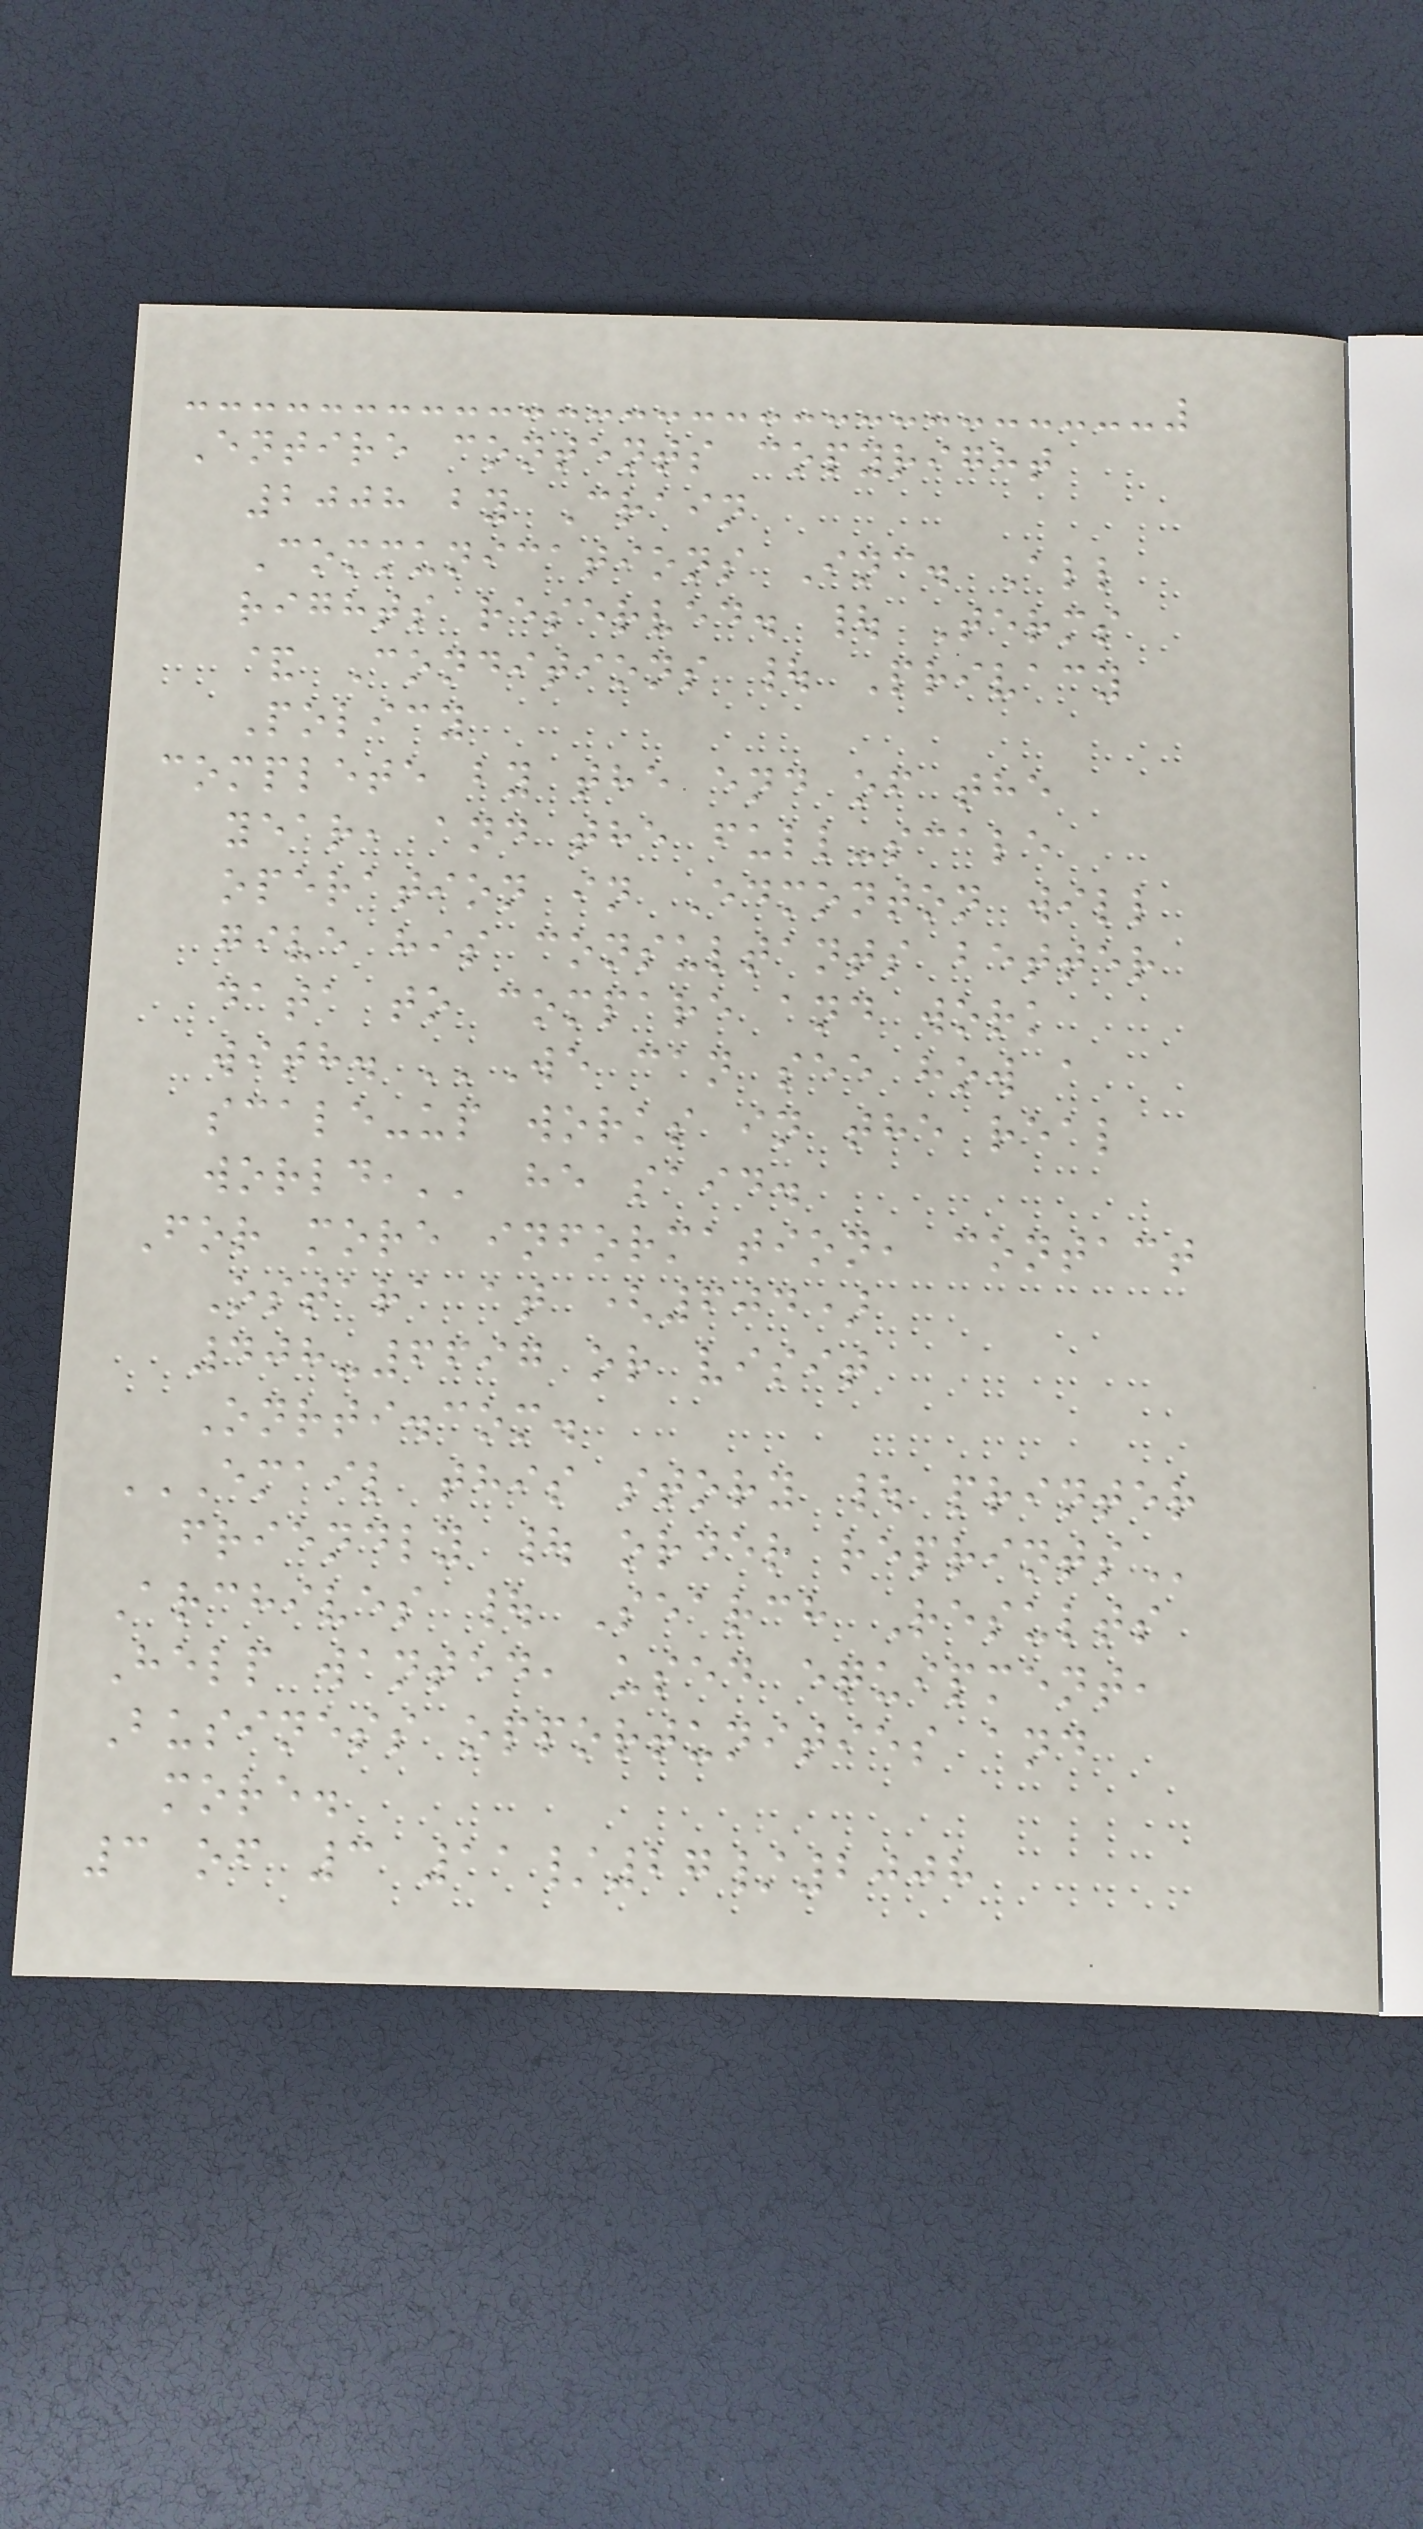Entire contents copyright
2008 by Crain
Communications Inc. All
rights reserved. | Terms
& Conditions | Privacy
Policy
complete by the end of the
year, and the full-scale
operation in Edmonton will
give his consultants better
data to compare and work
with. ''We can see how a
scale-up works in the real
world,'' he said.
For more information, contact
Ostara at (604)
408-6697 or visit
Onrti.com.
EMAIL THIS STORY | PRINTER
FRIENDLY | ORDER REPRINTS
Archives | Search Results
Help wanted, used equipment,
Business opportunities and
more.
3 of 3 11/27/2008
